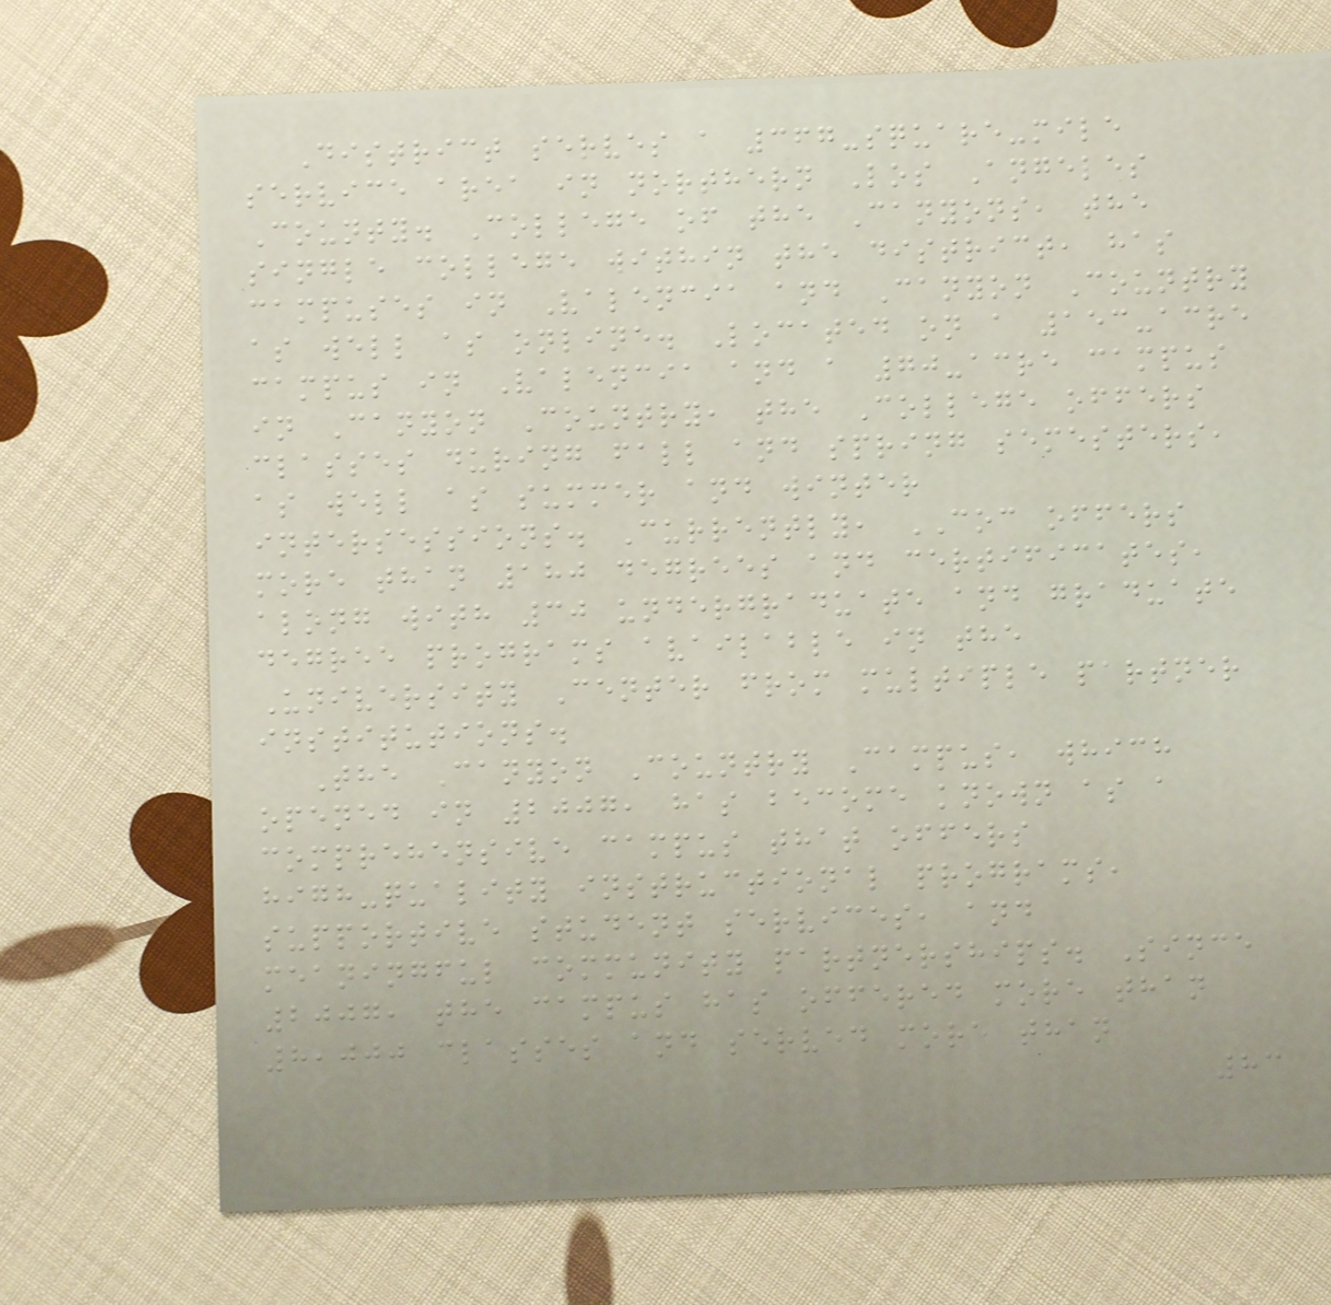District serves a 367-square-mile
service area in northern Los Angeles
County. College of the Canyons, the
single college within the district, has
campuses in Valencia and Canyon Country
as well as online. Located on a 153-acre
campus in Valencia and a 70-acre campus
in Canyon Country, the College offers
classes during fall and spring semesters,
as well as summer and winter
intersessions. Currently, COC offers
more than 180 degrees and certificates,
along with 30 undergraduate and graduate
degree programs available in the
University Center from multiple partner
institutions.
The Canyon Country Campus, which
opened in 2007, has become known as a
comprehensive campus that offers
high-quality instructional programs,
supportive student services, and
meaningful community partnerships. Since
2007, the campus has offered more than
8,000 classes and served more than
83
